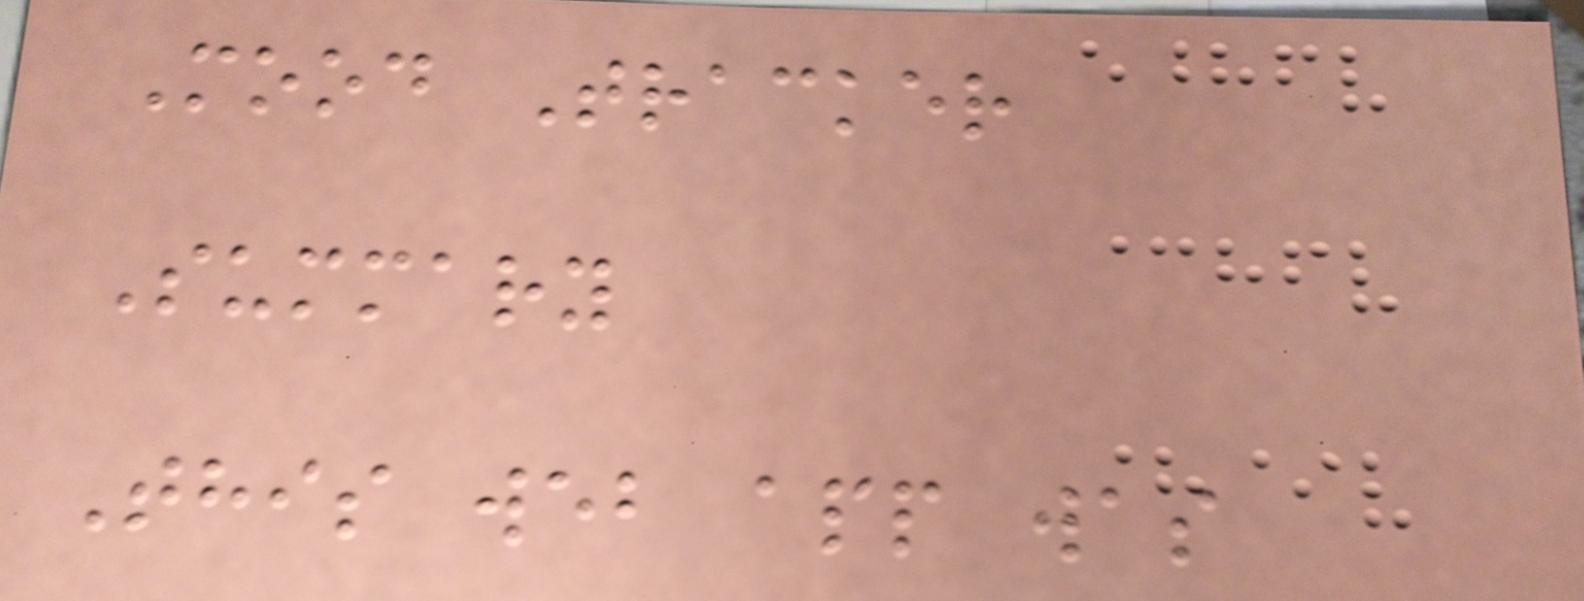Mood Tracker
Summary
This web app was
